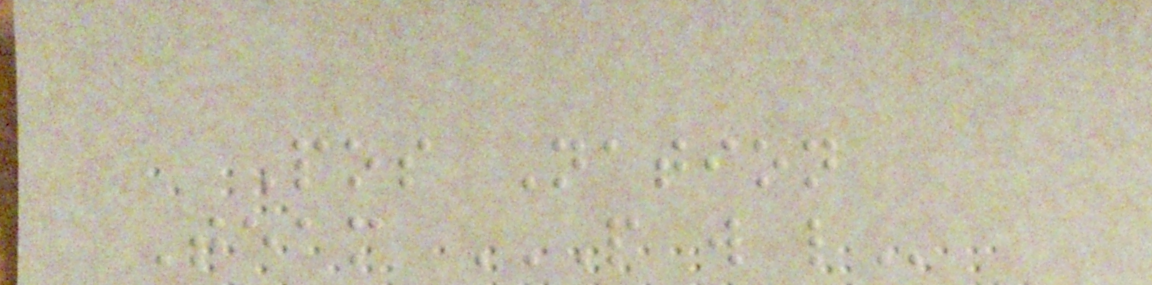Pos Nation
Team P W L
